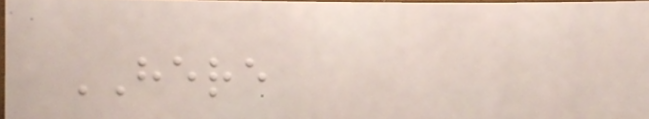HERE
